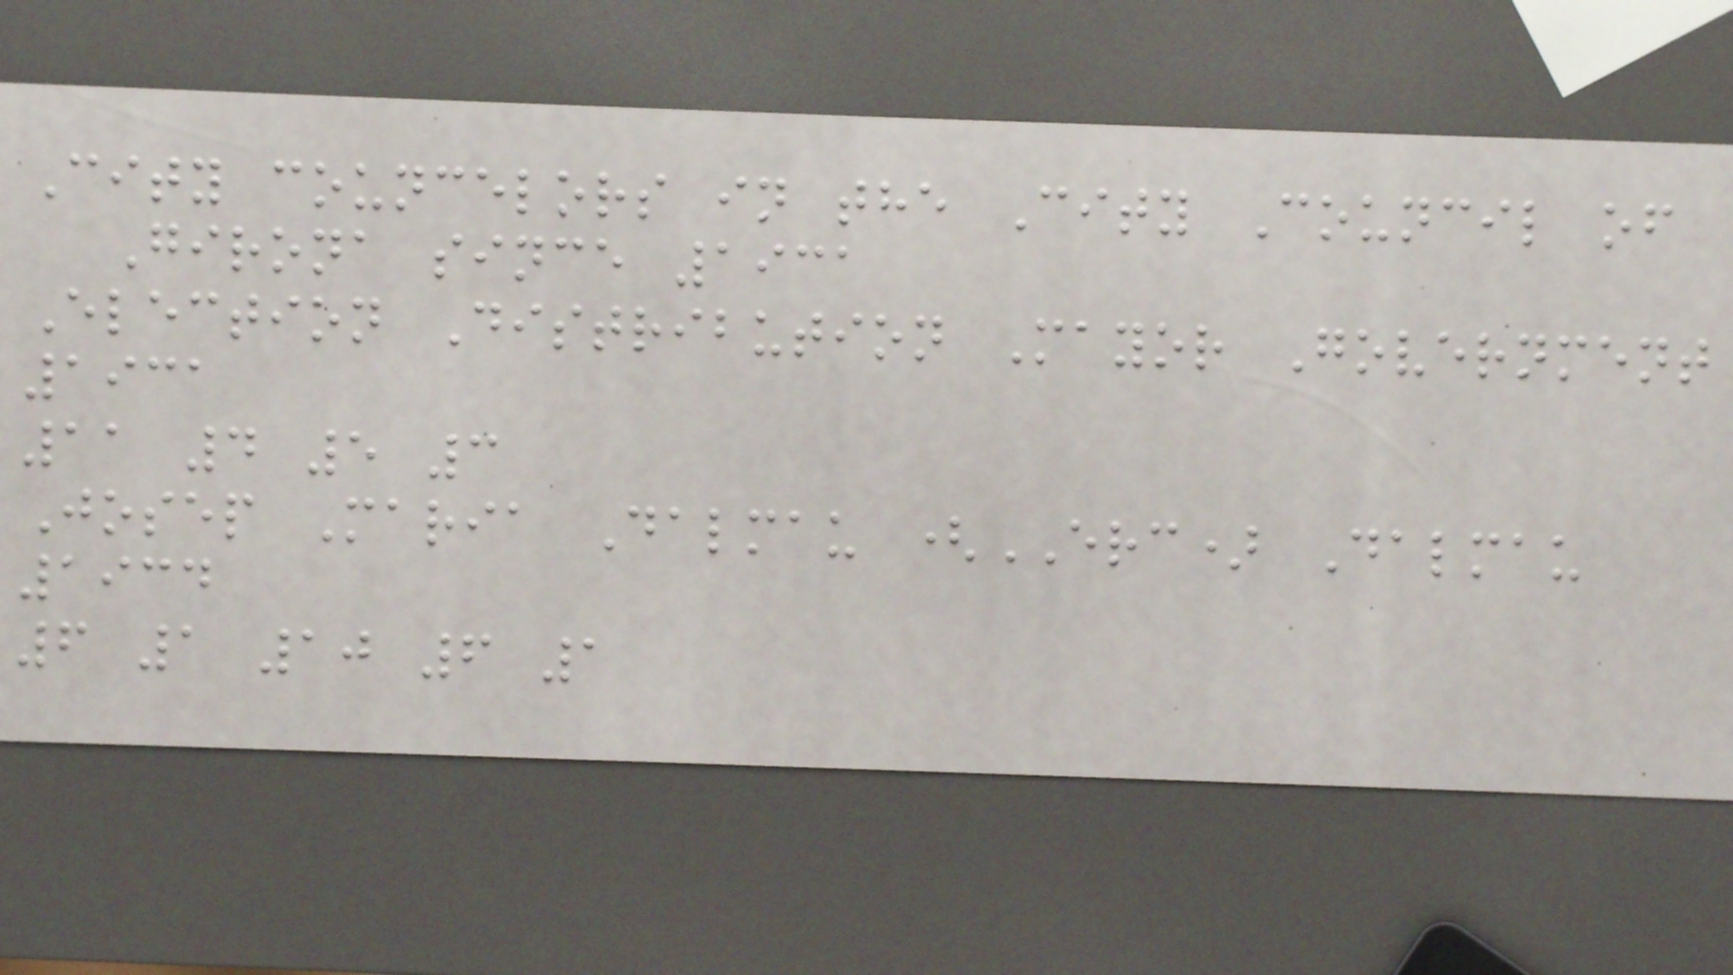City councelors in the City Council of
Girona since 1931
Election Distribution Mayor Government
1931
11 4 5 3
Josep Maria Dalmau (ERC) Dalmau
1934
6 1 10 6 1
